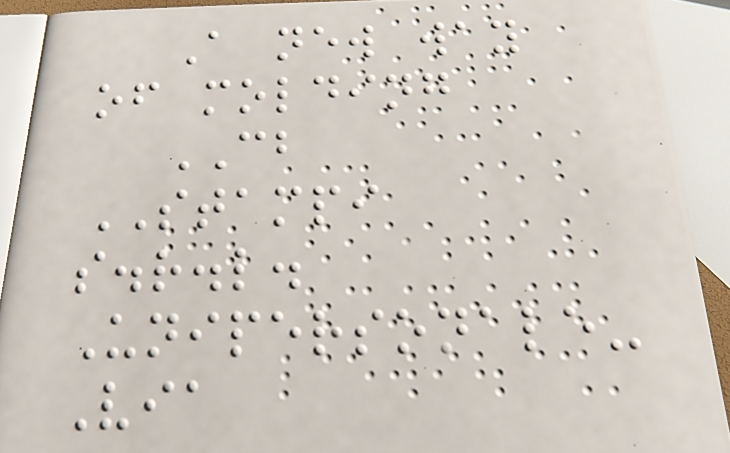A new way
of molding
CB
STAMPI
s.r.l.
Unipersonale-
Via
